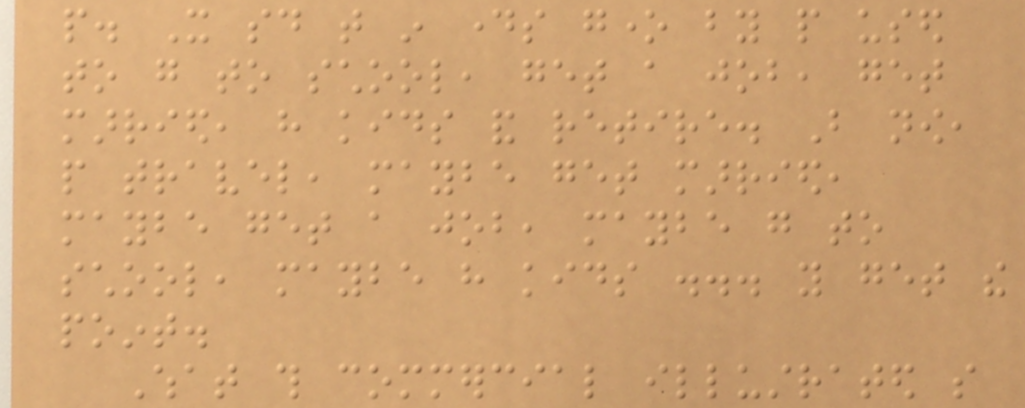people. It said that in days gone by people used
to go to school, get a job, get
married, have kids and retire. But now,
people travel, maybe get married,
maybe get a job, maybe go to
school, maybe have kids ... you get the
point.
What this commercial illustrated so
